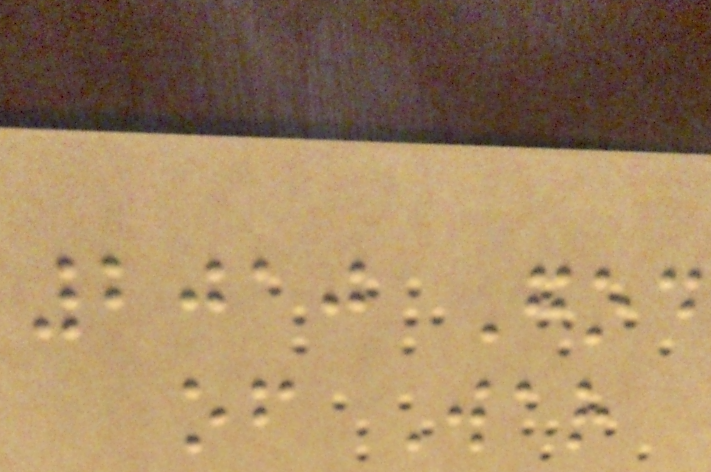2010 God
of War
